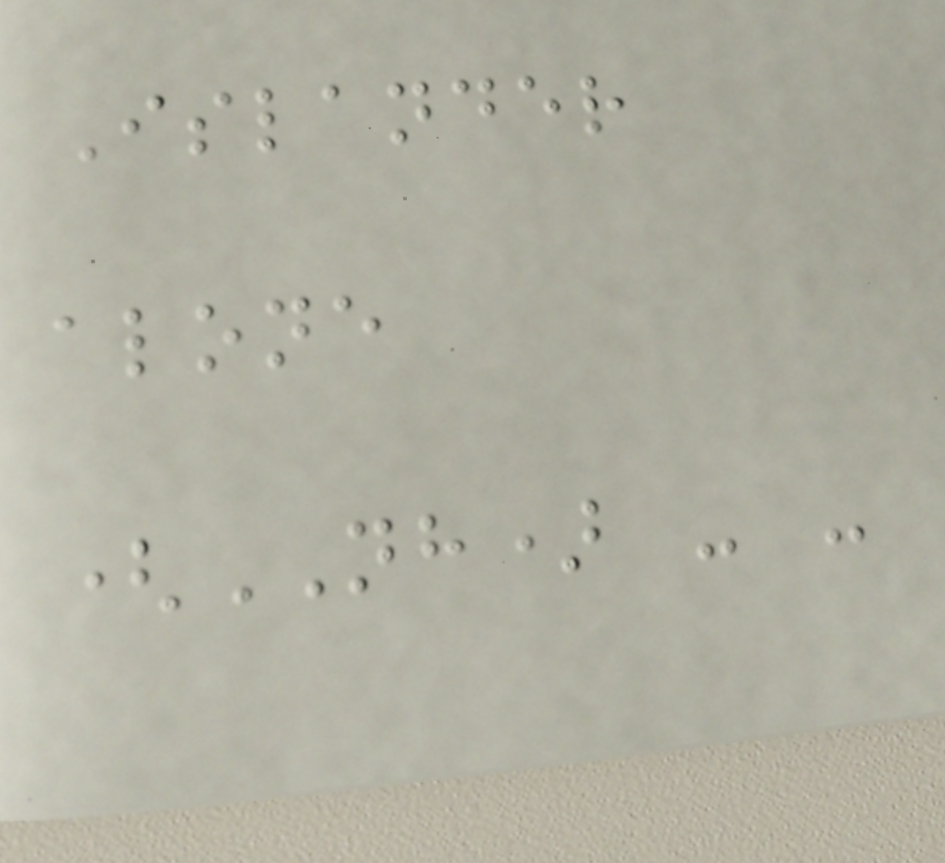Islander
alone
(NH) - -
